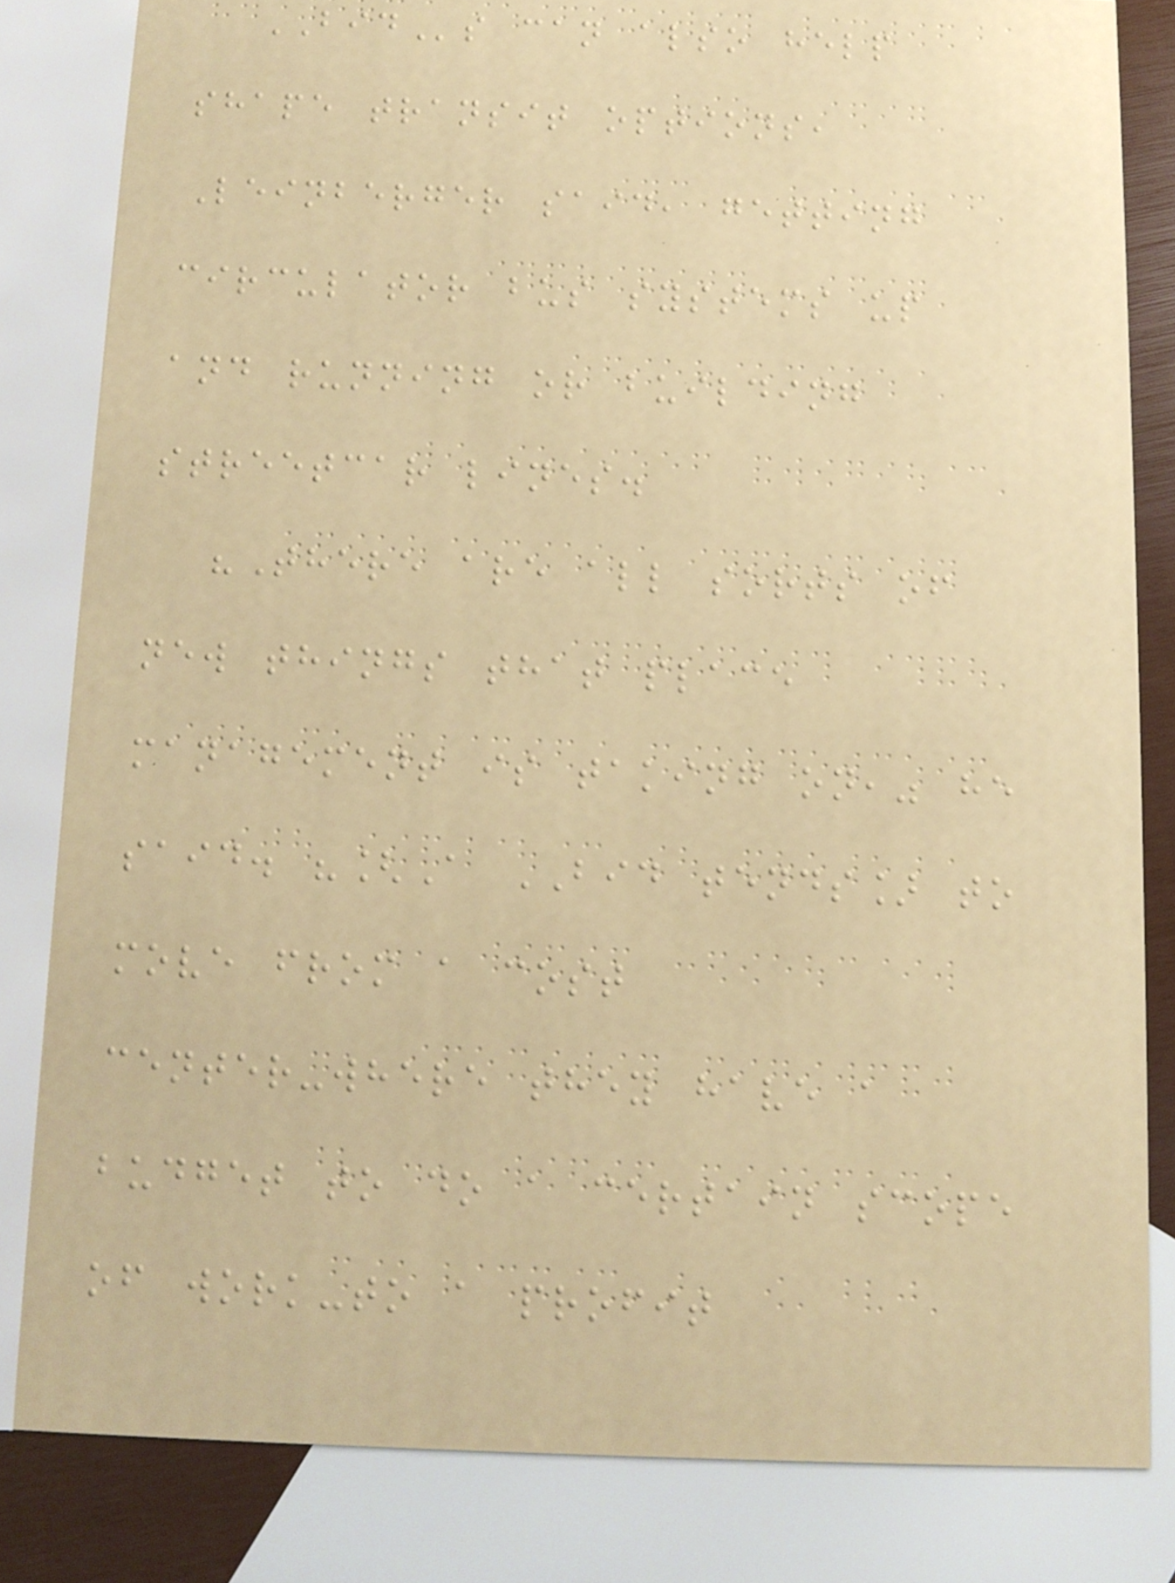BIDs can also help
shape transit options,
Leinberger said, getting
circulator bus systems up
and running or building
streetcar lines.
"There are all sorts of
new things that place
management is taking on," he
said. "[A BID tends] to
move from a cost
center-where they have a
budget to do a certain scope
of work-to a profit
